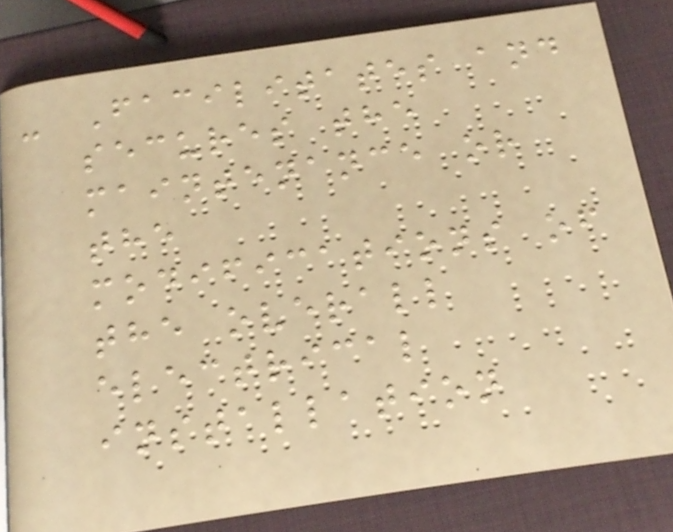- Facilitates and
secures the
maintenance or
the
modifications of
the overall
electrical
installation
